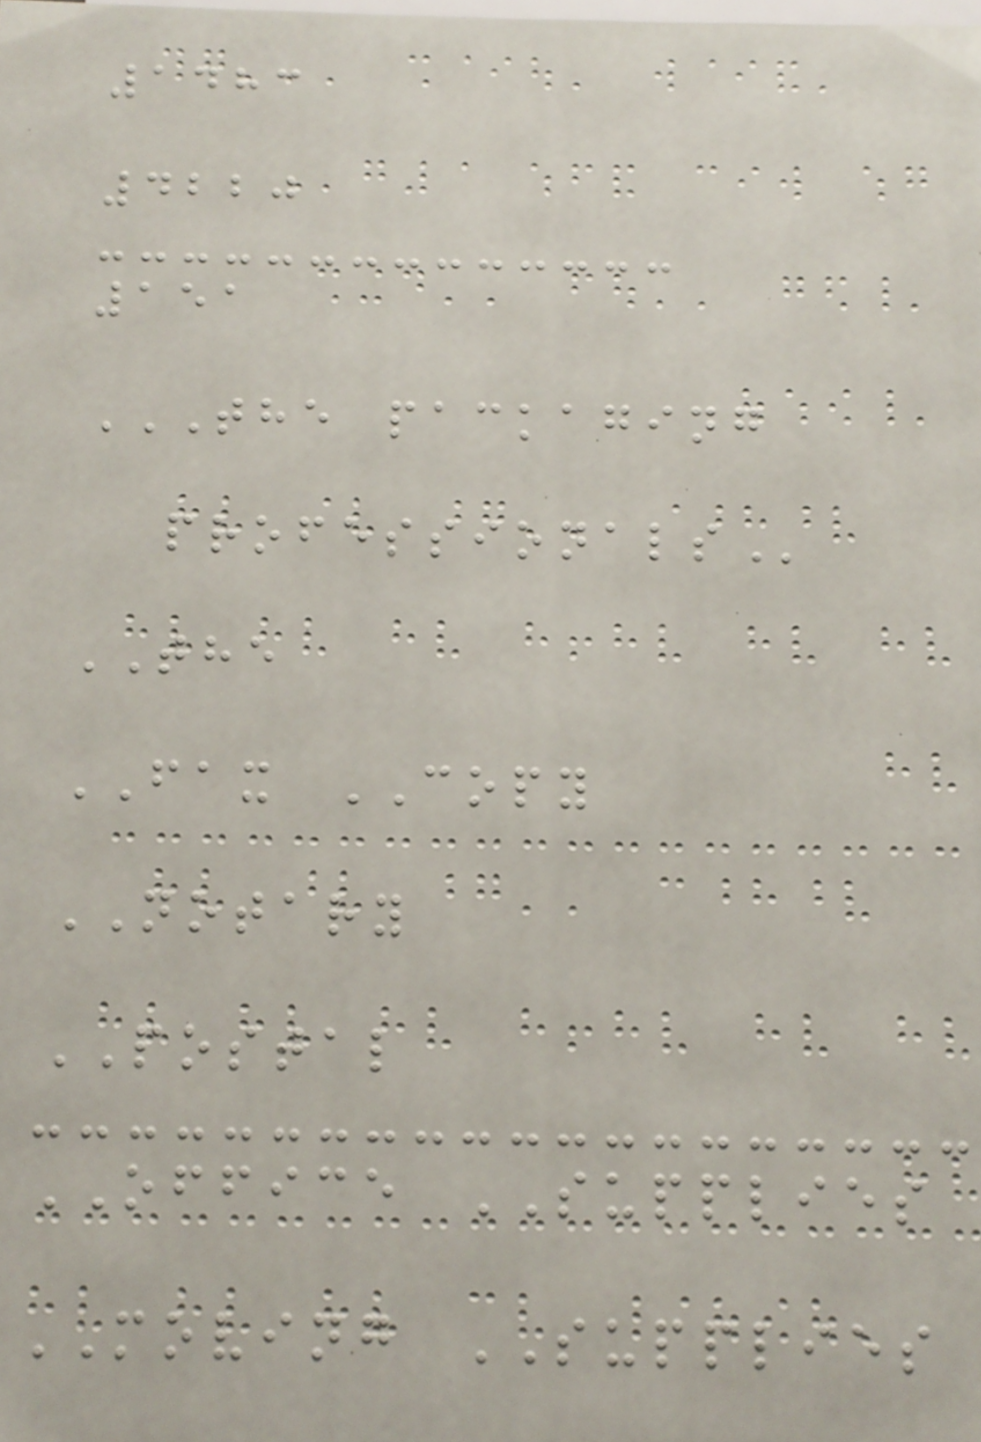1483
4220
151
THE PACKAGING
PROFESSIONALS
THE
FAX COPY
NOTARY
POSTAL
OFFICE SUPPLIES
MOVING SUPPLIES
